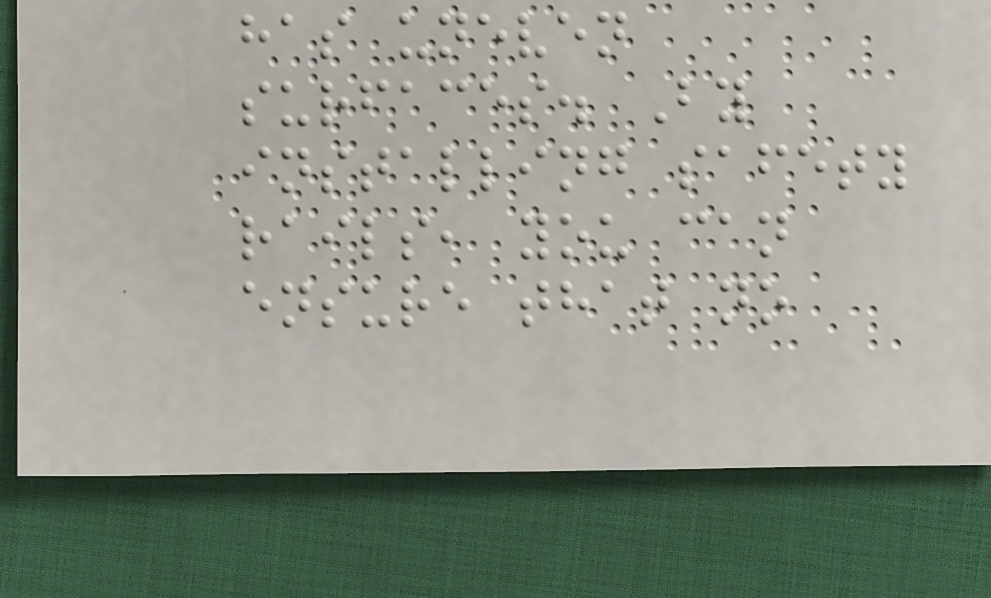has uneven
surfaces. By
installing safety
rails, you can
ensure that no
